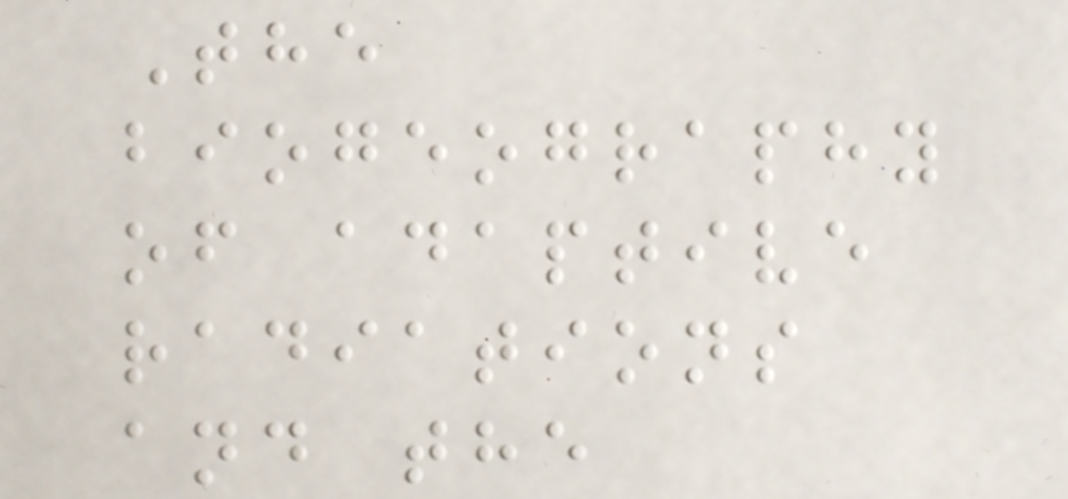The
biogeography
of adaptive
radiations
and the
